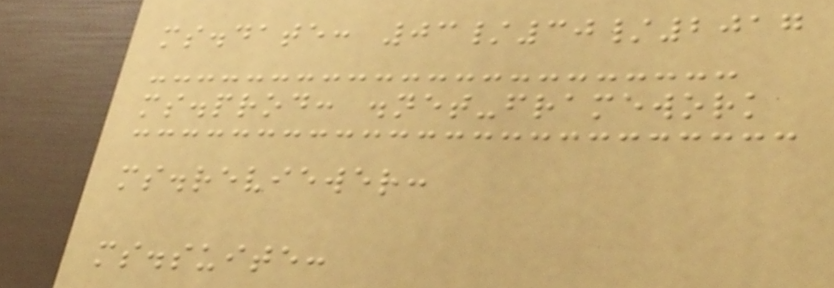ms.date: 03/30/2017
ms.prod: .net-framework
ms.reviewer:
ms.suite:
